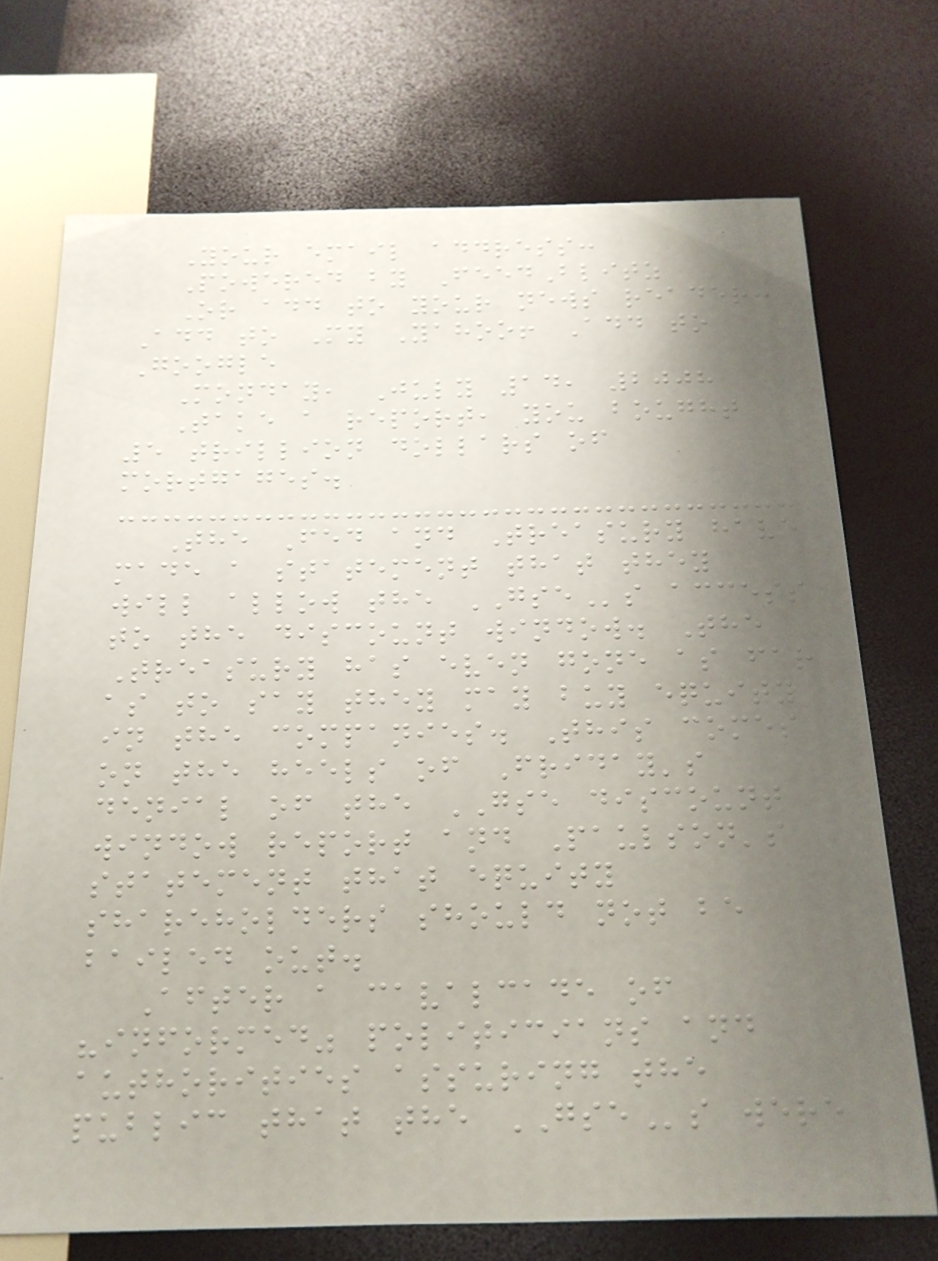Your email address:
Powered by FeedBlitz
Or add to your news reader:
Add to My Yahoo! Add to
Google
Monday, July 14, 2008
Take a report, you bought
5 trillion dollars of
mortgages.
The Fed and Treasury have
made a statement that they
will allow the GSEs access
to the discount window. The
Treasury has even gone as far
as to say they may buy equity
in the companies. This comes
on the heels of Friday's
denial of the GSE discount
window report and Paulson's
statement that equity
shareholders should not be
bailed out.
After a cavalcade of
"informed" politicians and
authorities assuring the
public that the GSEs were
